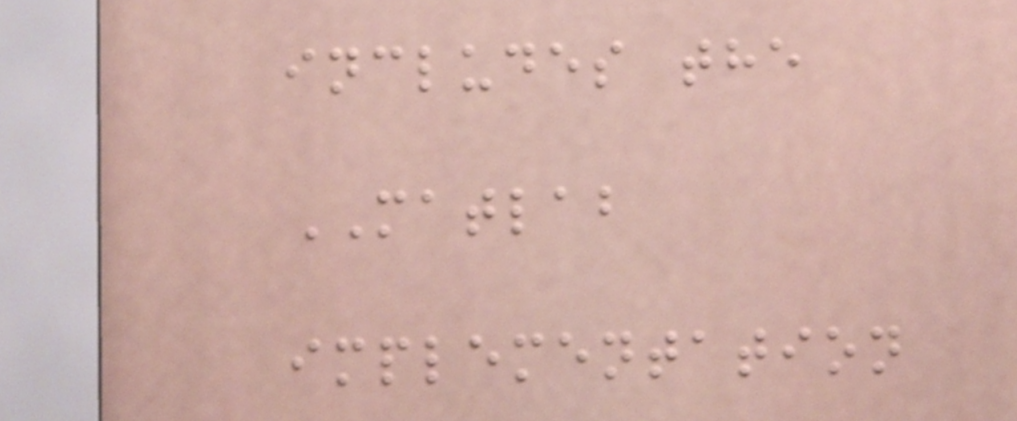includes the
MATLAB
implementation
